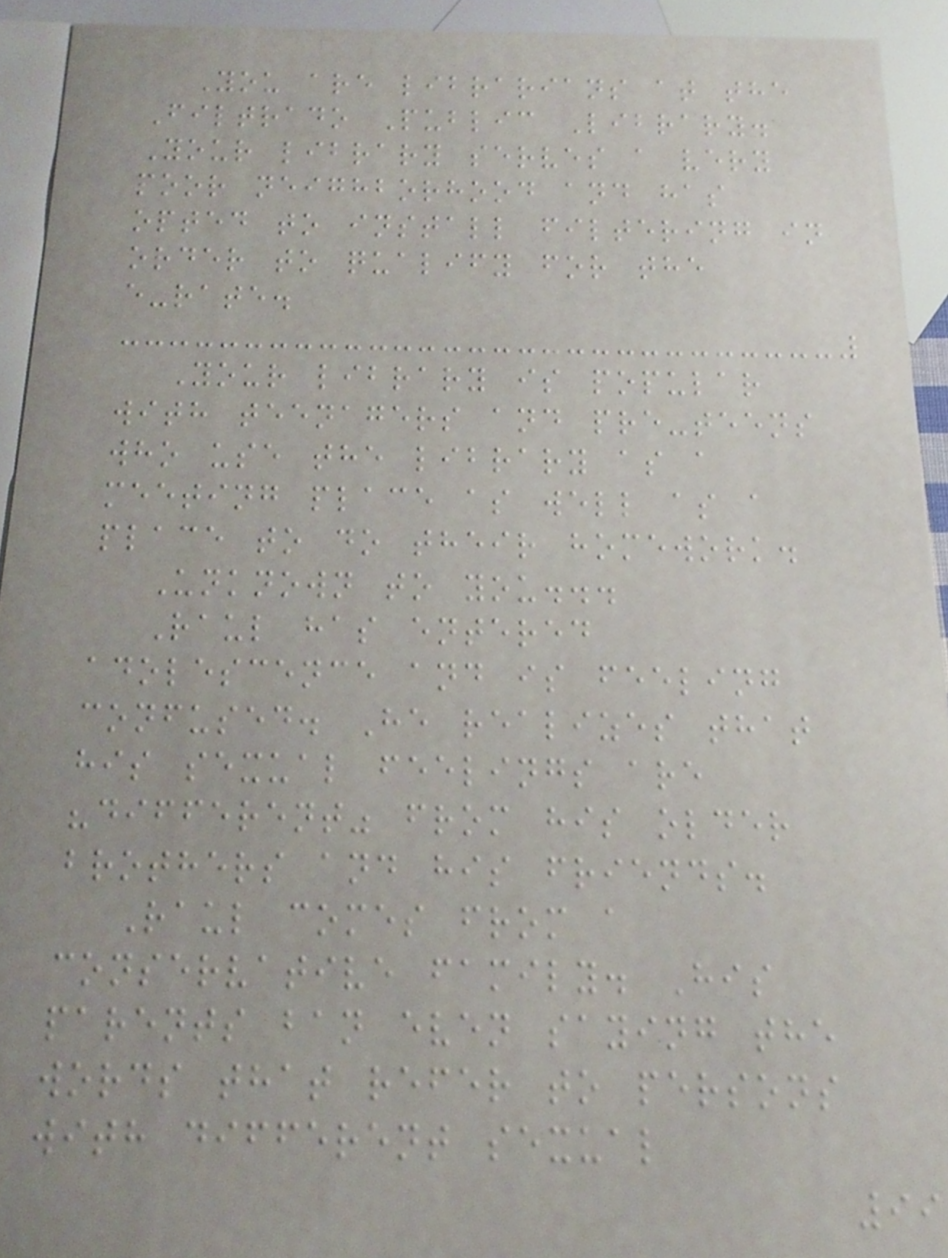You are librarians at the
Filtrado Public Library.
Your library serves a very
poor neighborhood and has
opted to install filtering in
order to qualify for the
e-rate.
Your library is popular
with teenagers and pre-teens
who use the library as a
meeting place as well as a
place to do their homework.
Unknown to you...
Raul has entered
adolescence and is feeling
confused. He realizes that
his sexual feelings are
"different" from his older
brothers and his friends.
Raul comes from a
conservative family. His
parents ban even saying the
words that refer to persons
with different sexual
99
